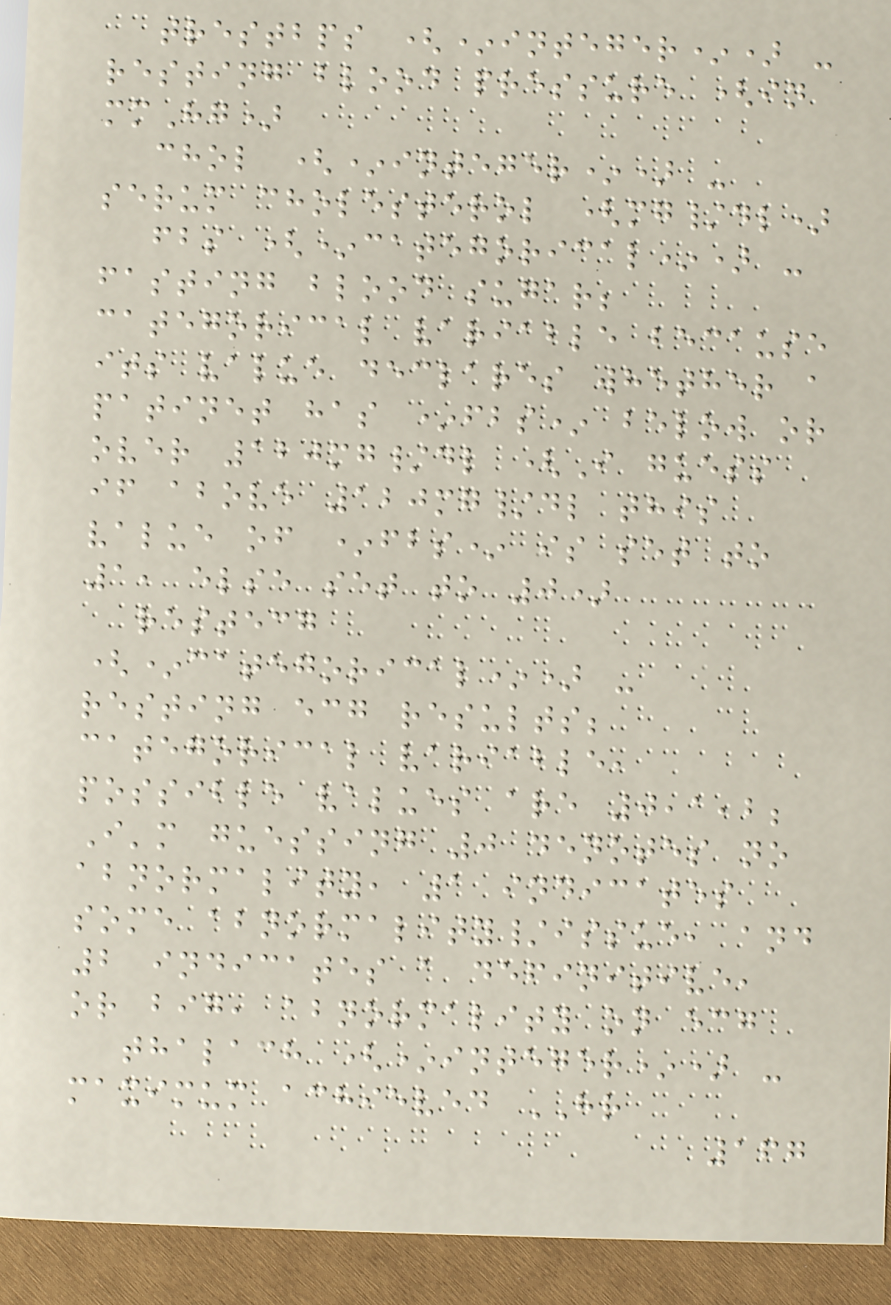trestbps (*integer*) -
resting blood pressure (in
mmHg)
chol (*integer*) -
serum cholesterol (mg/dl)
fbs (*categorical*) -
fasting blood sugar;
categorical variable because
its value declares whether a
patinet has *fbs* below or
over 120mg/dl (I guess
if above 120mg/dl this
value of *fbs* is set to
1, else set to 0)
restecg
(*categorical*) -
resting ecg results;
categorical variable,
possible values are 0,1,2;
I'm guessing 0 denotes no
abnormality, 1 indicates
some abnormality/issue, and
2 indicates a definitive,
or big, abnormality on ecg
thalach (*integer*) -
maximum achieved HR
167
